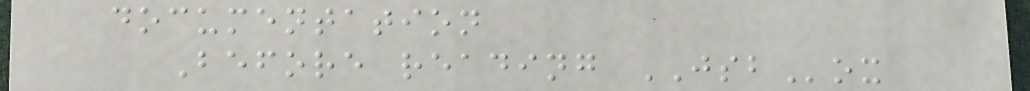documentation
Before reading JSBox
